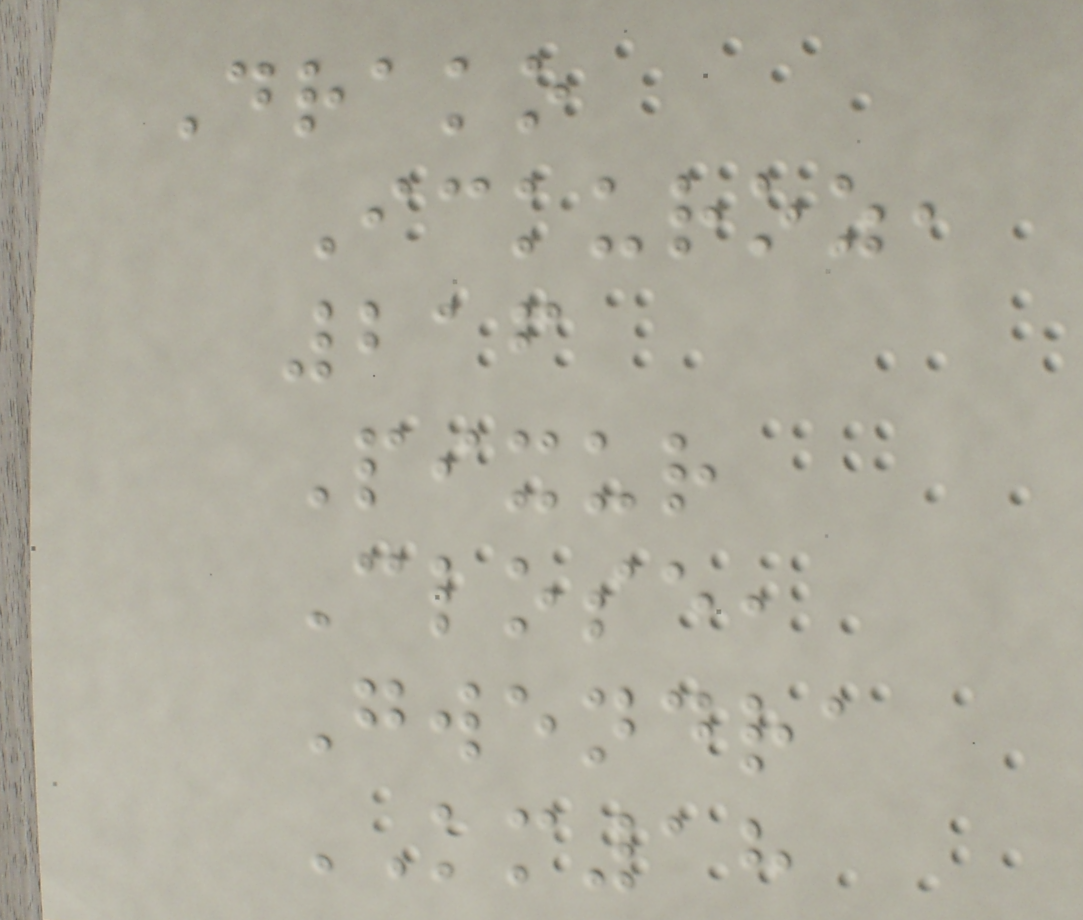Drako
Ickuroz,
216
Pixur
Close,
Gwendra
KM18
